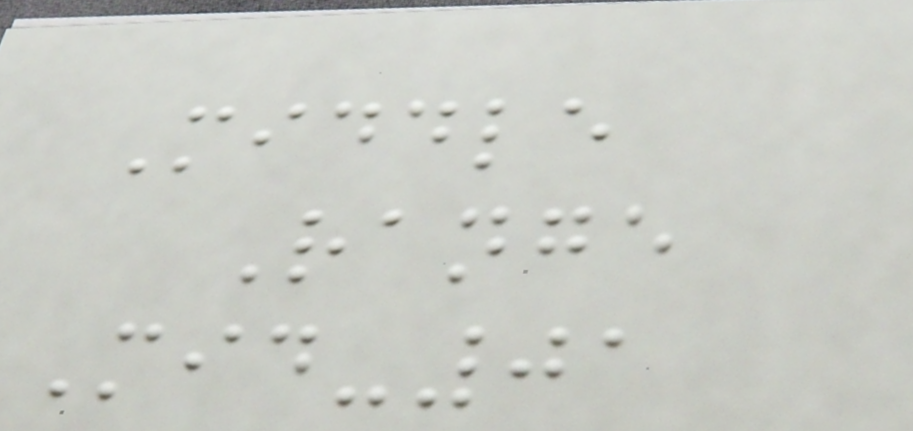Middle
Range
Mid-01
